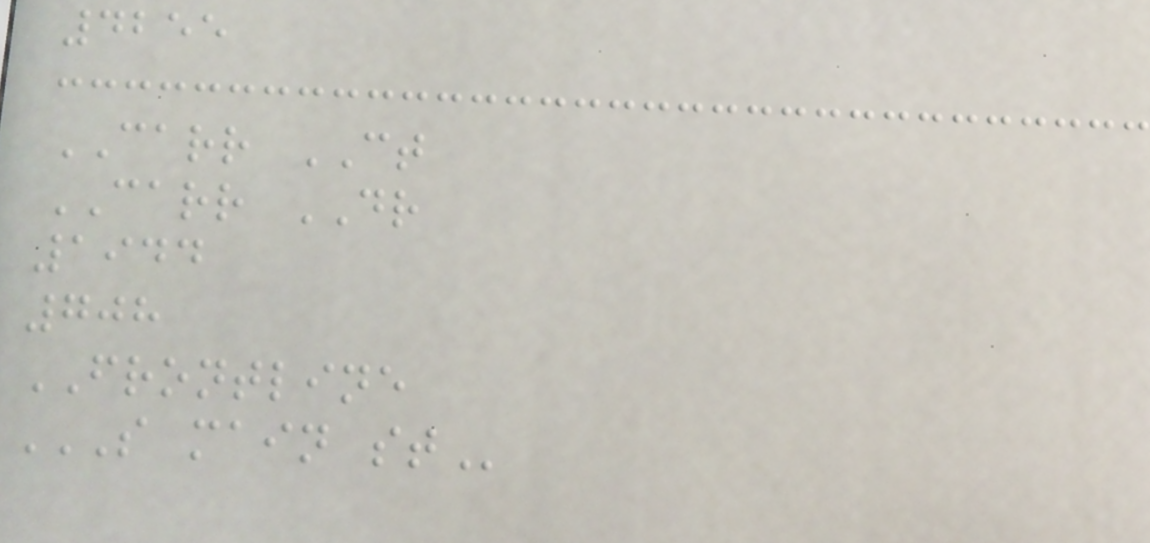4255
CARR CT
CARR DR
1944
708
FRONTLINE
S MAIN ST
